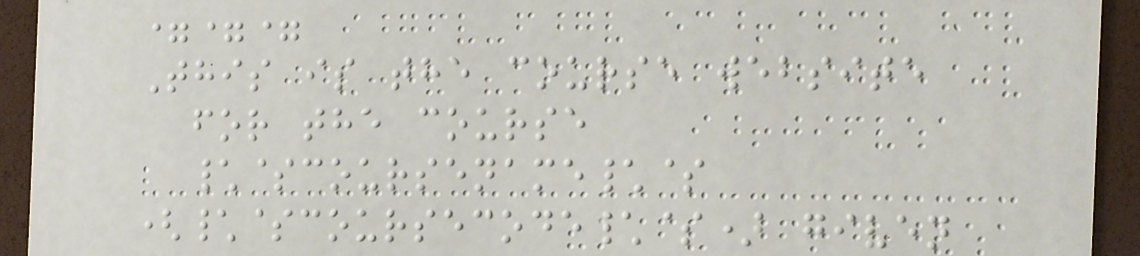===
This is the course website
for the course
\$coursename\$
(\$coursecode\$) given
